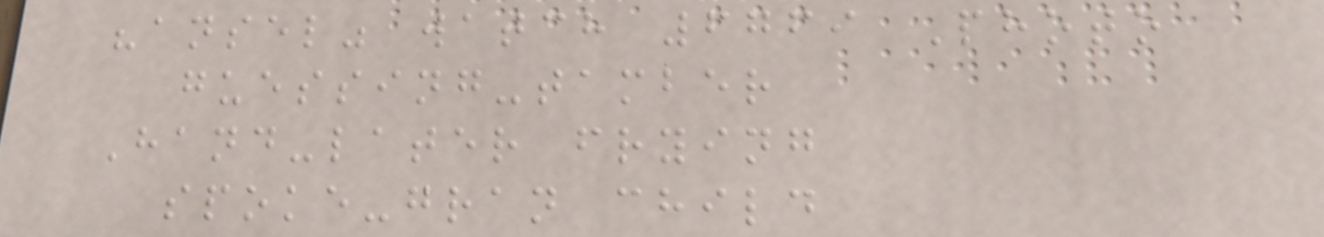"ansel" watch 6769 Photo
guessing-tamber
Hand-later frying
spoke-gran child
